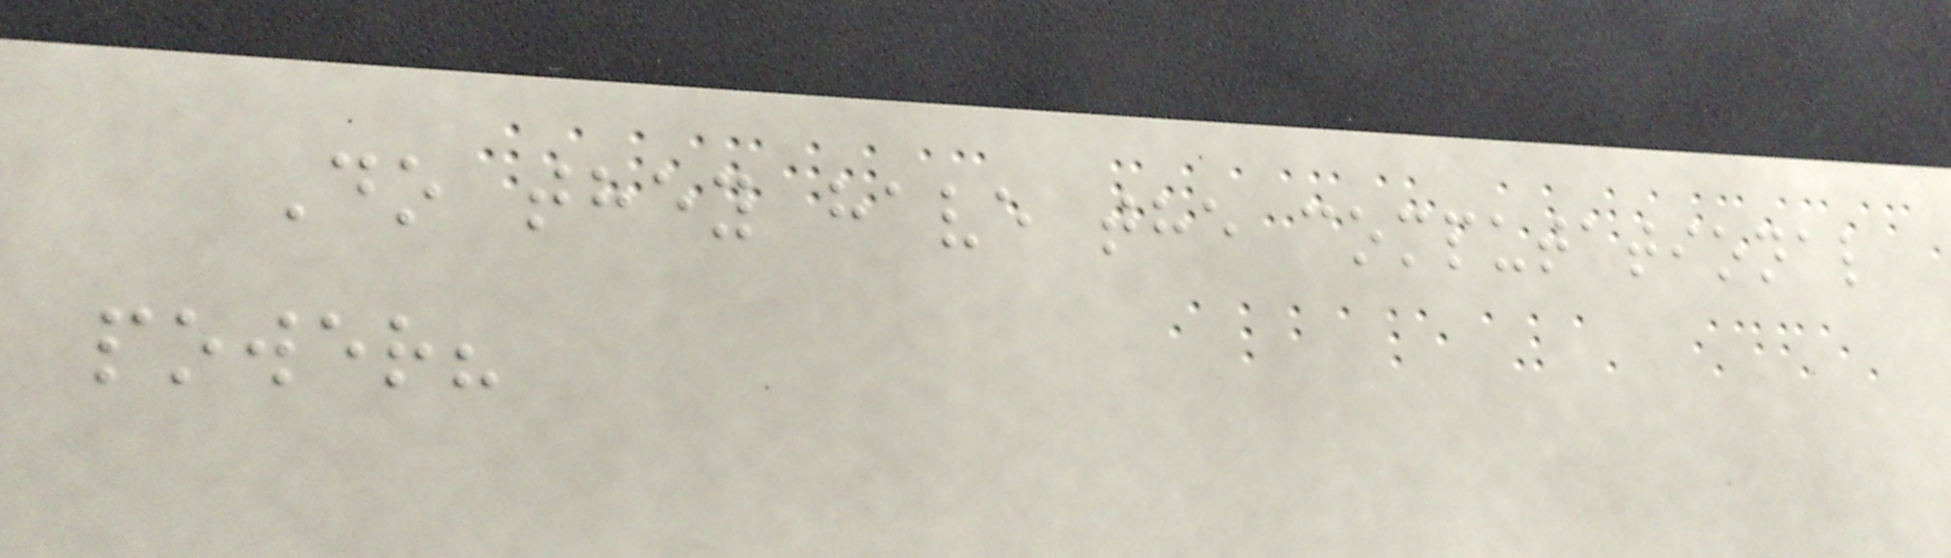Do they have the computational
power?
